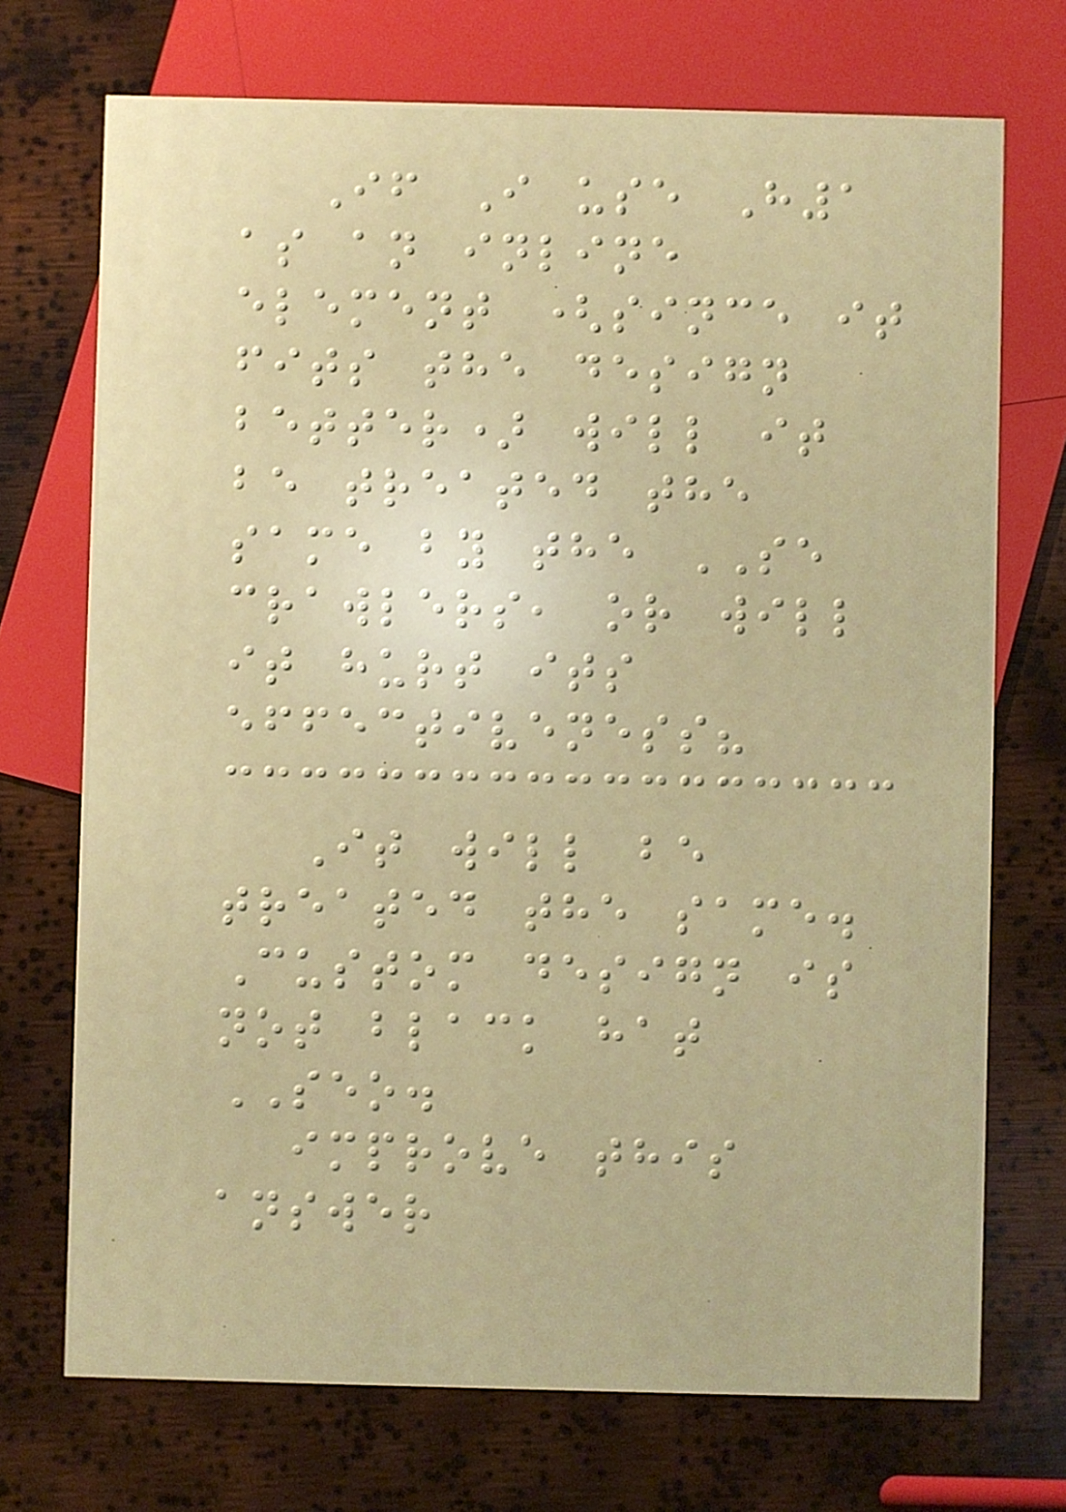If I use H1
as an inline
element (since it
fits the design
better) will it
be treated the
same by the SE
crawlers, or will
it hurt its
effectiveness?
It will be
treated the same.
Custom design is
not black hat
SEO.
improve this
answer
